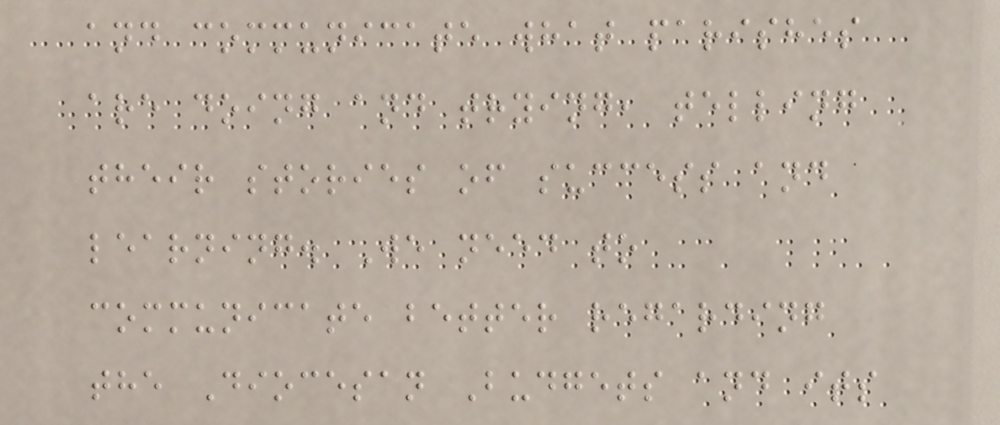and communicate what parishes
are doing and trying, telling
their stories of success and
learning. We need to
communicate better regarding
the Diocesan Budgets and its
